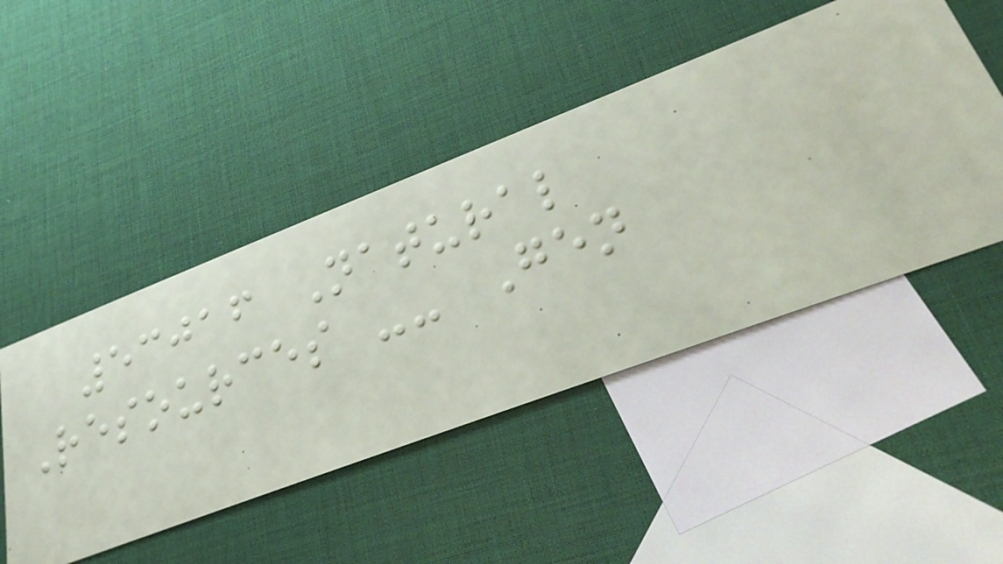53016 Natural
Resources -- Gen
